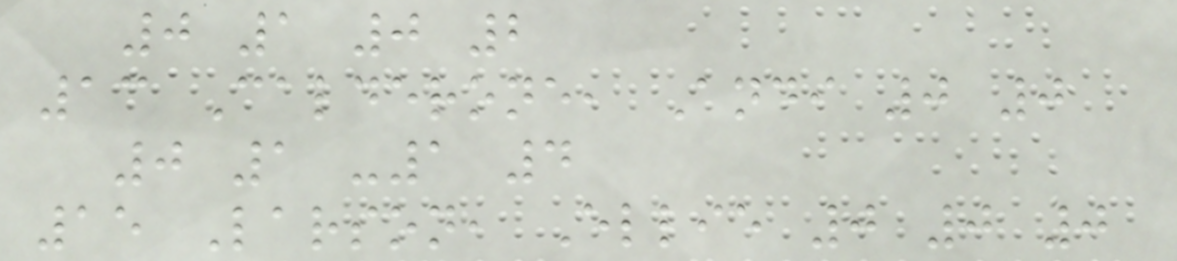0 1 0 2
13 Calderone, Andi 0 0
0 1 -1 4
15 Larson, Ellie 0 0 0
